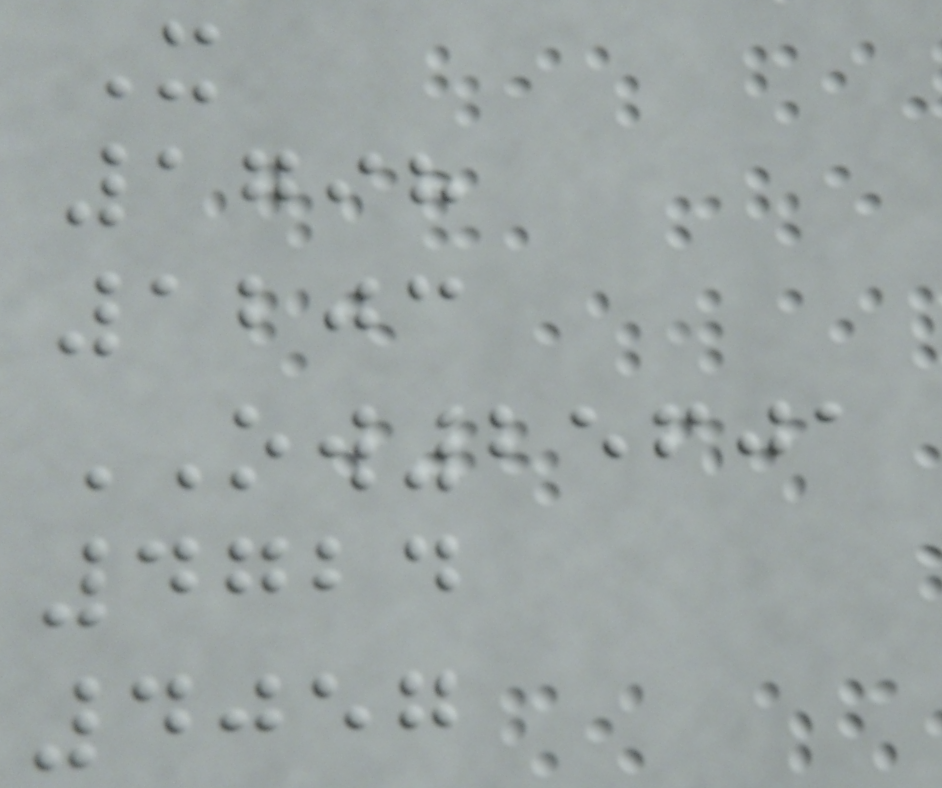X
1798
1203
OW25601
4724
4057
